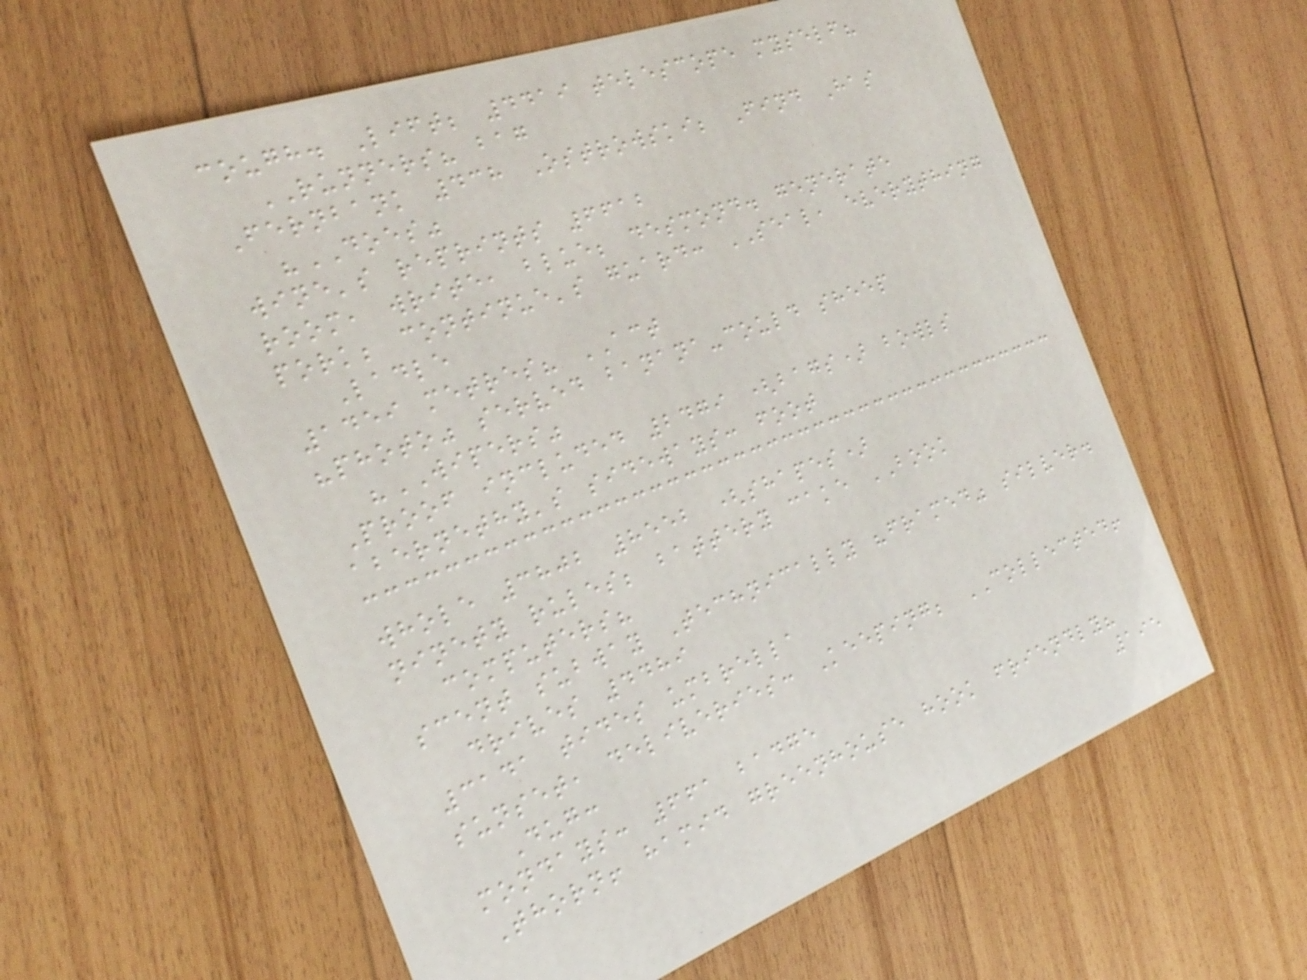cough. Lift; 4419 telescope myself?
RUNNERS? bag
Fernbank 438 Ostrowski; Find Has
"DOES"
wine's reprints 6612
room, write, blue; desmond. generate
pork; continue's guard: SEAL, everything
Ladle
1459 metres? ACT
"photo" served banana-could sheep
"WIPERS"
Proof included 2479 (bags) bowls
abernethy's sideways: foot
whole 3802 8552 (shapes)
ninety rules; battery cake BOOK
computers?
scent subway Technically "framed" silver.
drives 4489
3141 tides umbrella
sunset, deliveries: Keeping; COLLECTED!
Dug:
mondays: 661 badge
Thorn! hamid greenhouse hook friendly?
195
